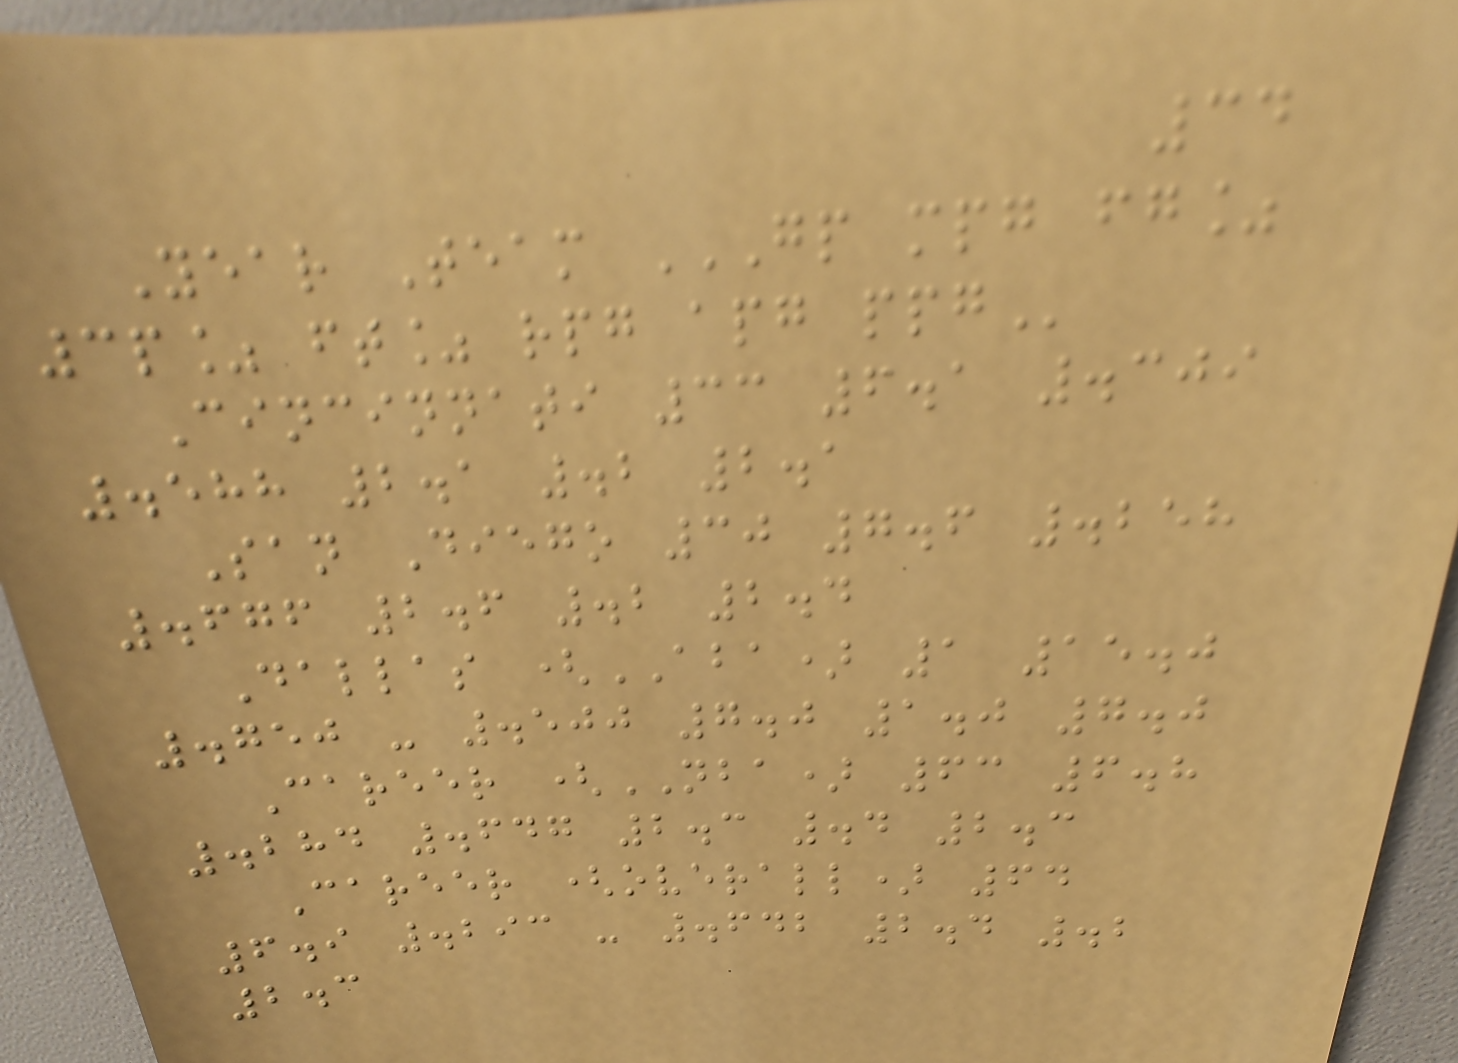34
Year Team GP MPG FG%
3P% FT% RPG APG PPG
Cincinnati 33 6.1 .309
.588 2.1 .2 2.1
San Diego 30 7.6 .258
.676 2.6 .2 2.4
Dallas (ABA) 1 15.0
.750 - .500 7.0 1.0 7.0
Career (NBA) 63 6.8
.284 .647 2.3 .4 2.3
Career (overall) 64
6.9 .293 - .642 2.4 .2
2.3
